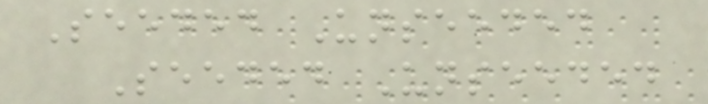Seeded Unseeded
Seeded Unseeded
